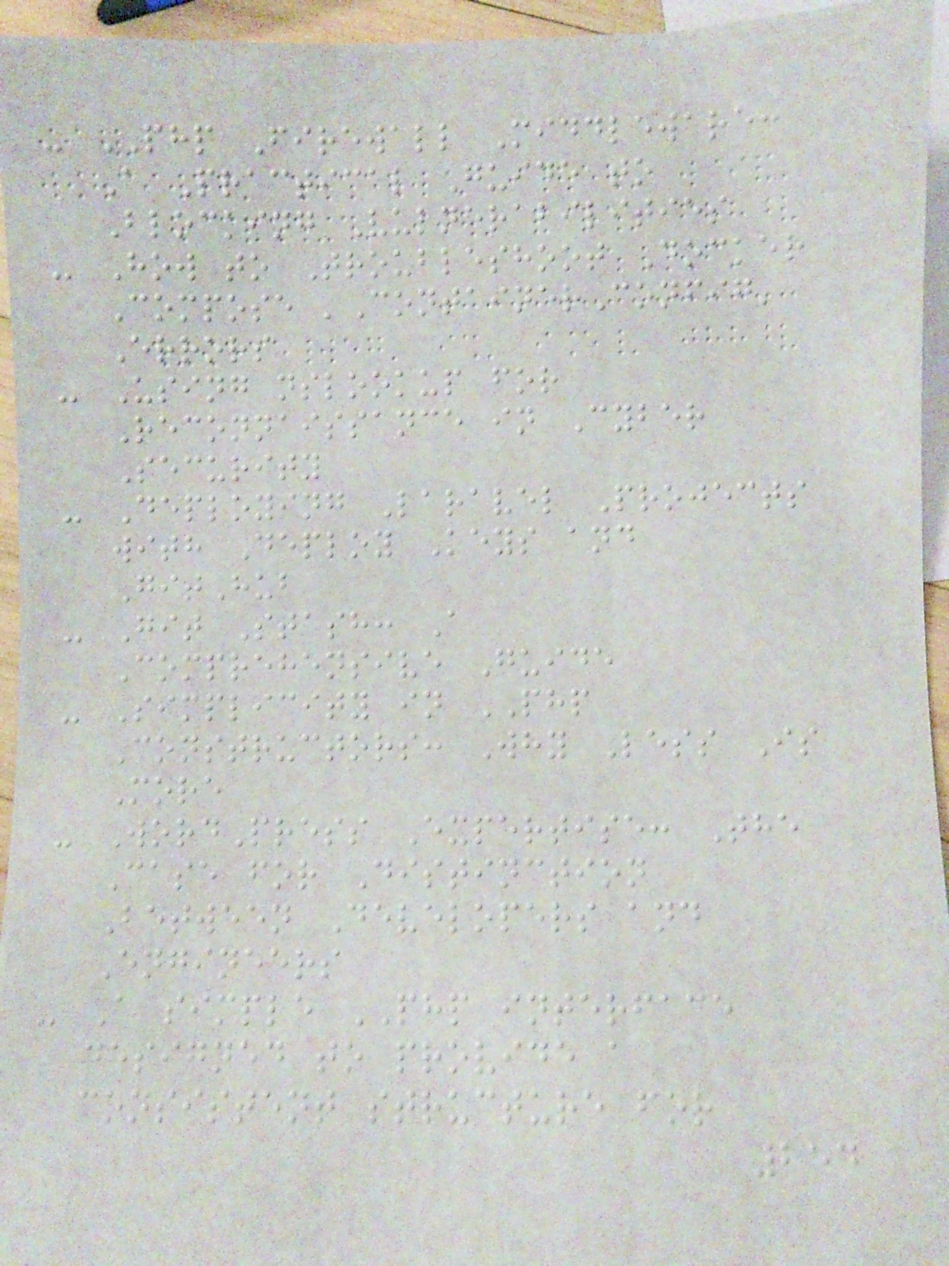- PHP Firewall Middleware:
A Practical Guide to
Blocking Vulnerabilities
- How to Troubleshoot Docker
Compose 'ContainerConfig'
Errors
- Using nslookup for
Reconnaissance in Cyber
Security
- Deploying Laravel Projects
with Deploy Keys and
GitHub
- Git Stash: A
Comprehensive Guide
- Simplicity in PHP
Constructors: Why Less Is
More
- WordPress Expertise: The
Case for Distinction
Between Developers and
Engineers
- A simple PHP interface
designed to provide a
consistent structure for
254
